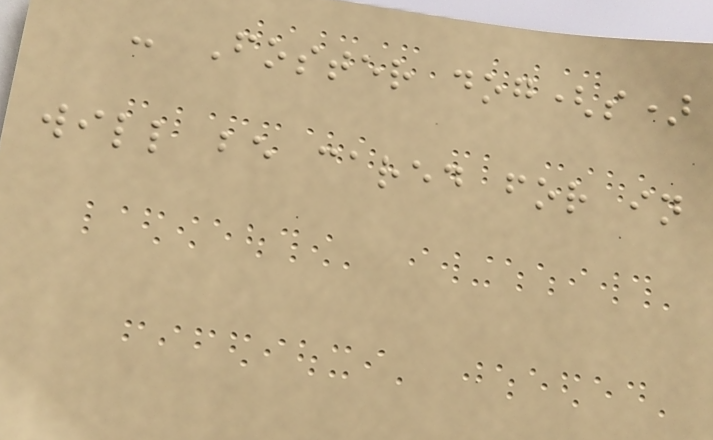- Foster dog(s)
will be cared for in
